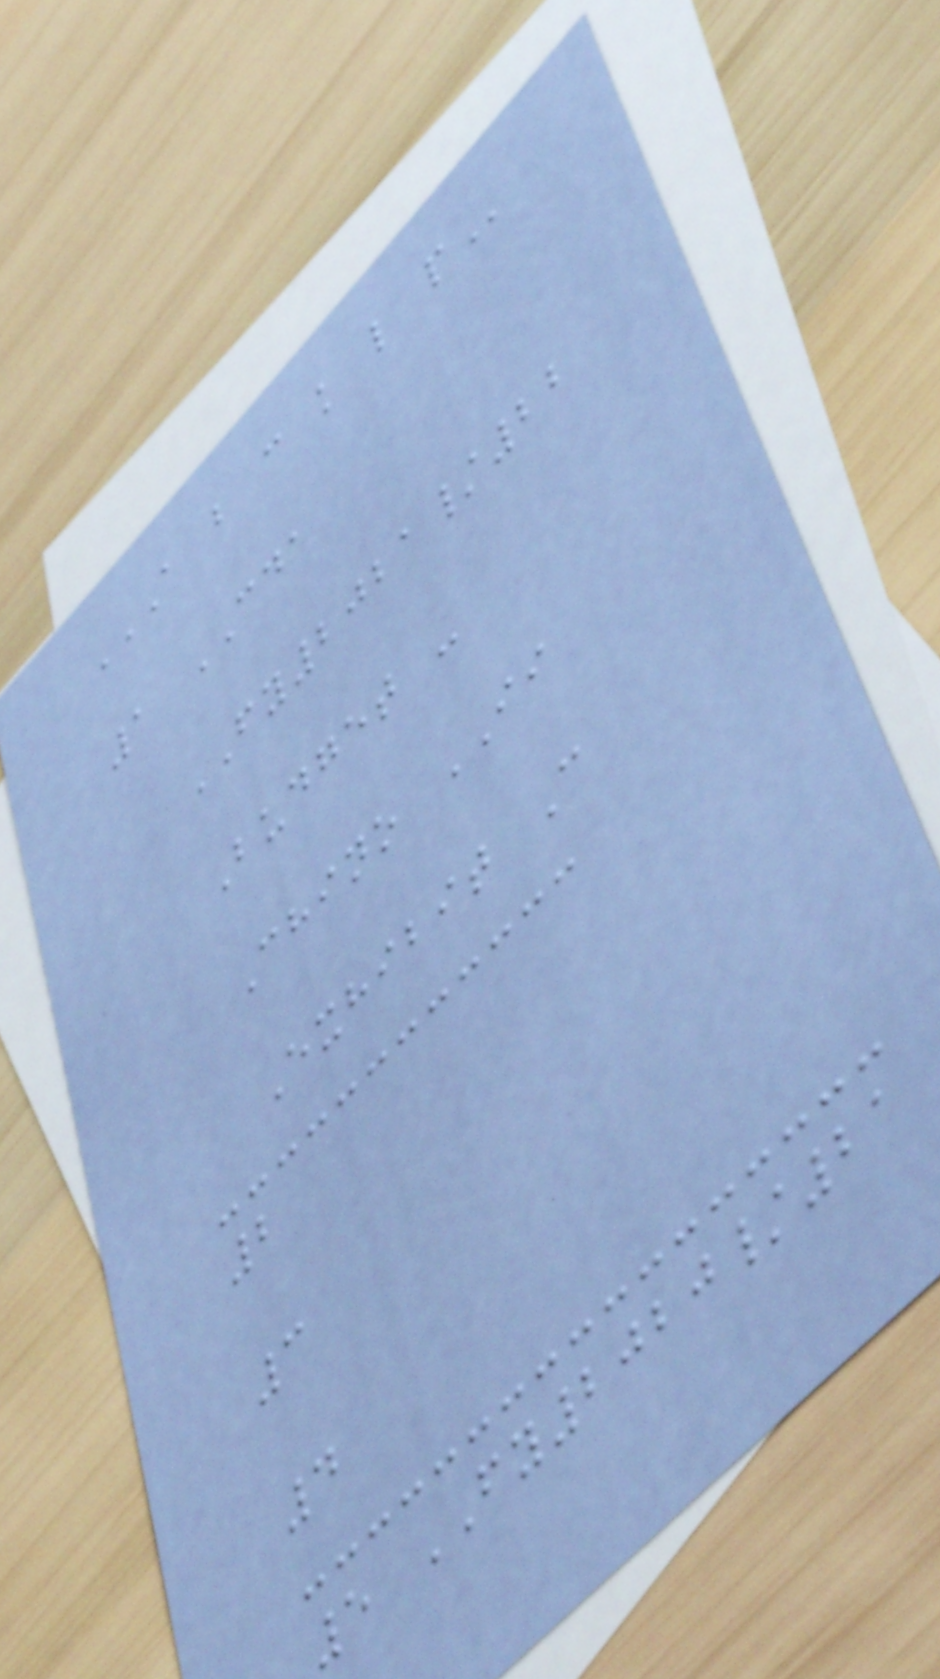A B C K L P
1 CDA
FY2021/22
Budget -
Chino II
Exhibit C
2
3
4
5 FY2020/21
